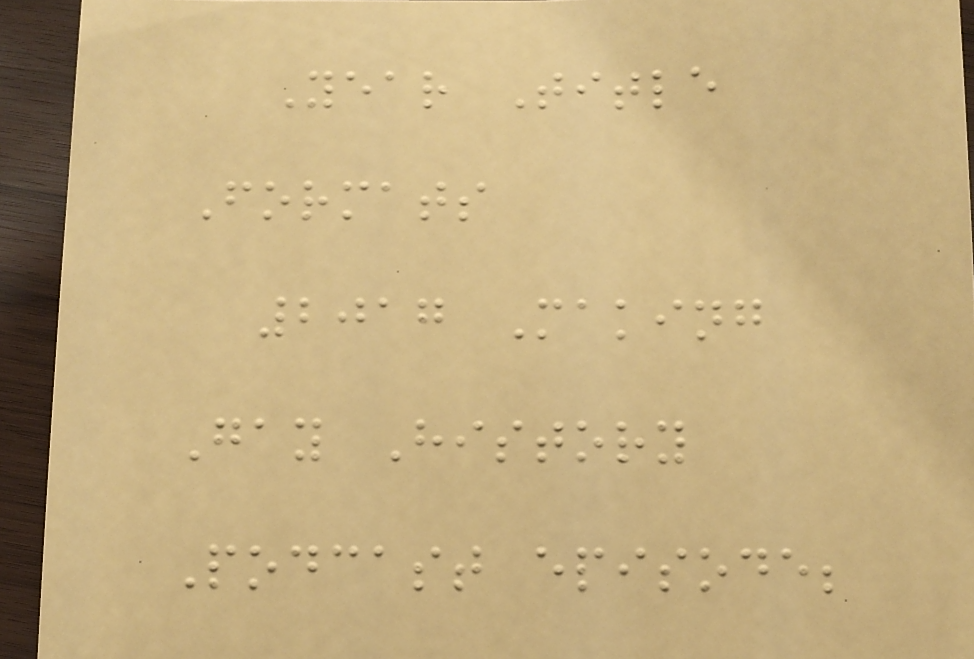Year Title
Formats
2017 Making
Gay History
Podcast episode;
